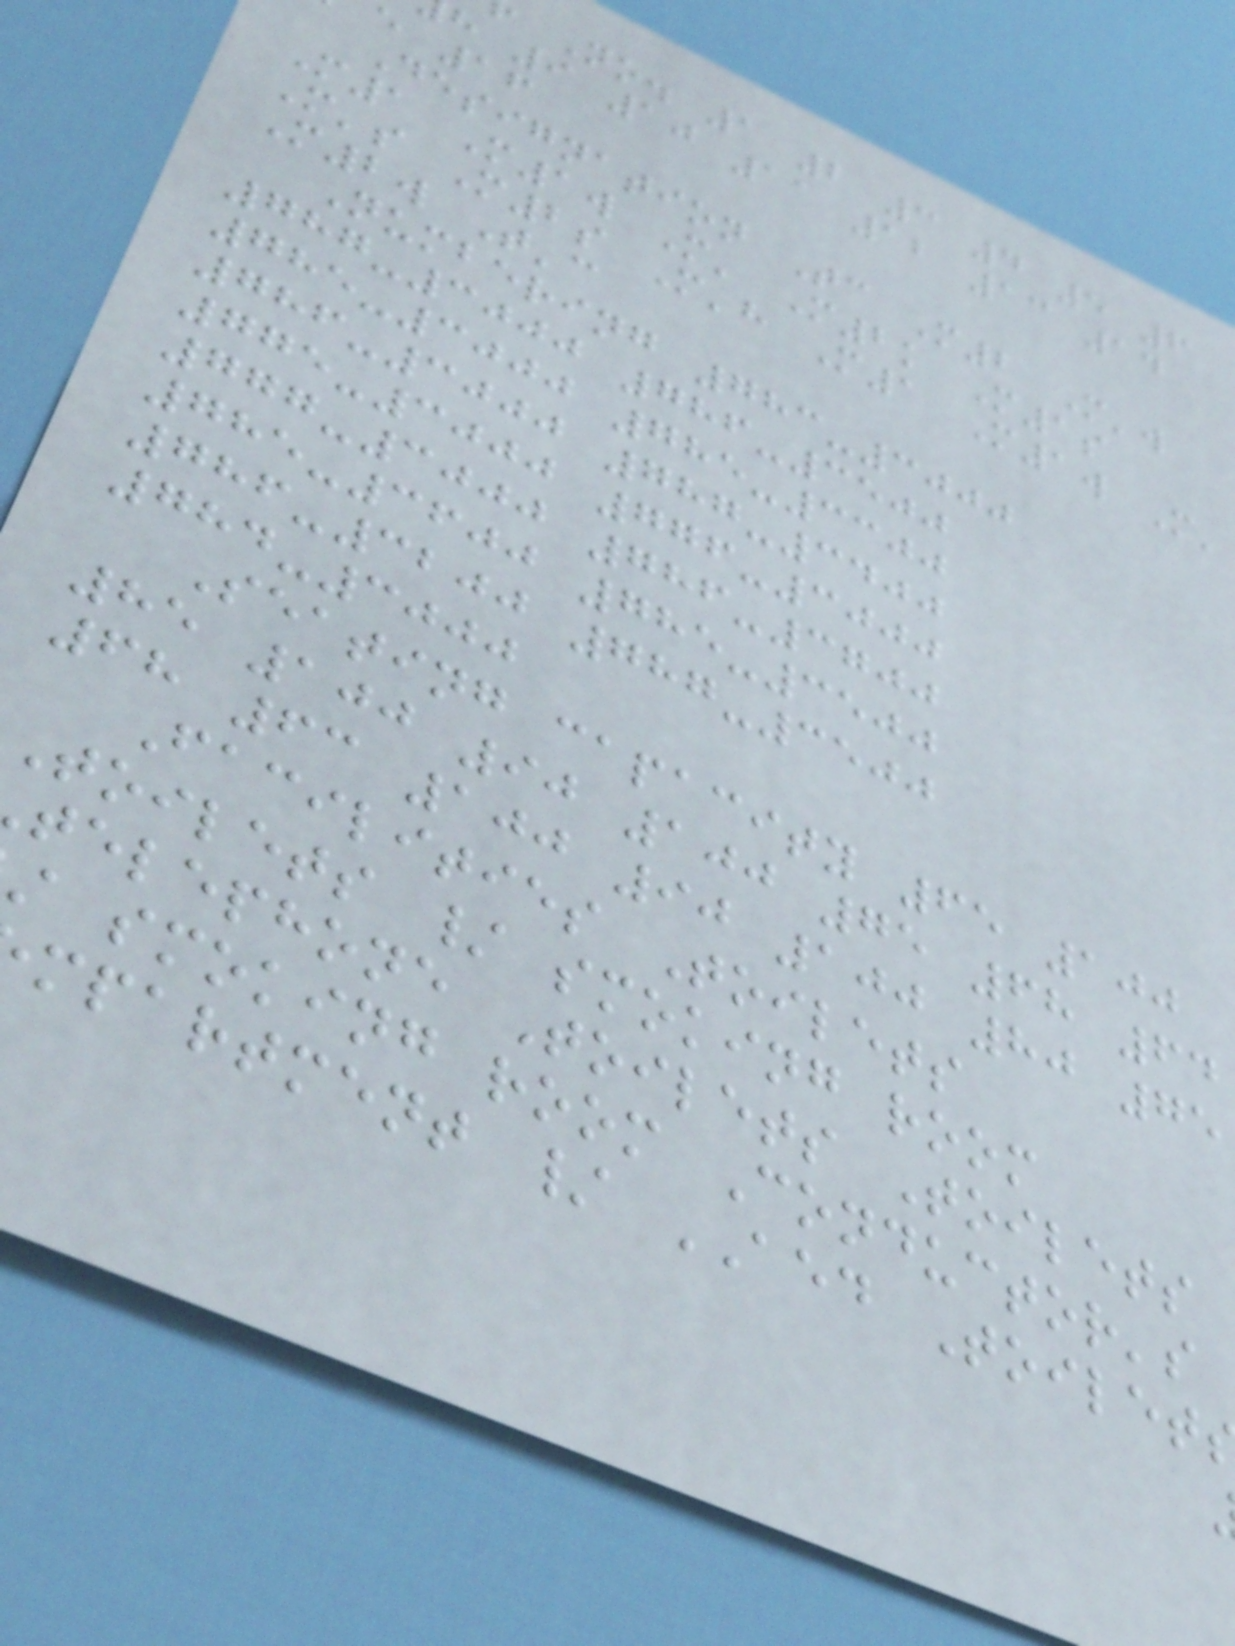No. 1 2 3 4 5 6
h 9 10 11 12 13 14
e 16
Designation Tc M2 M'w
M1 M1w M' M2k M1s
M's M2s M'h M1 M1w M'
M2w T'c
Numbering 783-3000
787-3000 786-3500
785-3000 785-3300
786-3000 787-3400
775-3000 776-3000
777-3000 786-3700
785-3600 785-3500
786-3200 787-3500
784-3000
Seating capacity 65 100
85 100 90 100 75 68 64
68 63 100 90 100 80 75
Facilities Toilets
Toilets / smoking room
telephone Toilets Toilets
smoking room Conductor's
mpartment / AED Toilet
